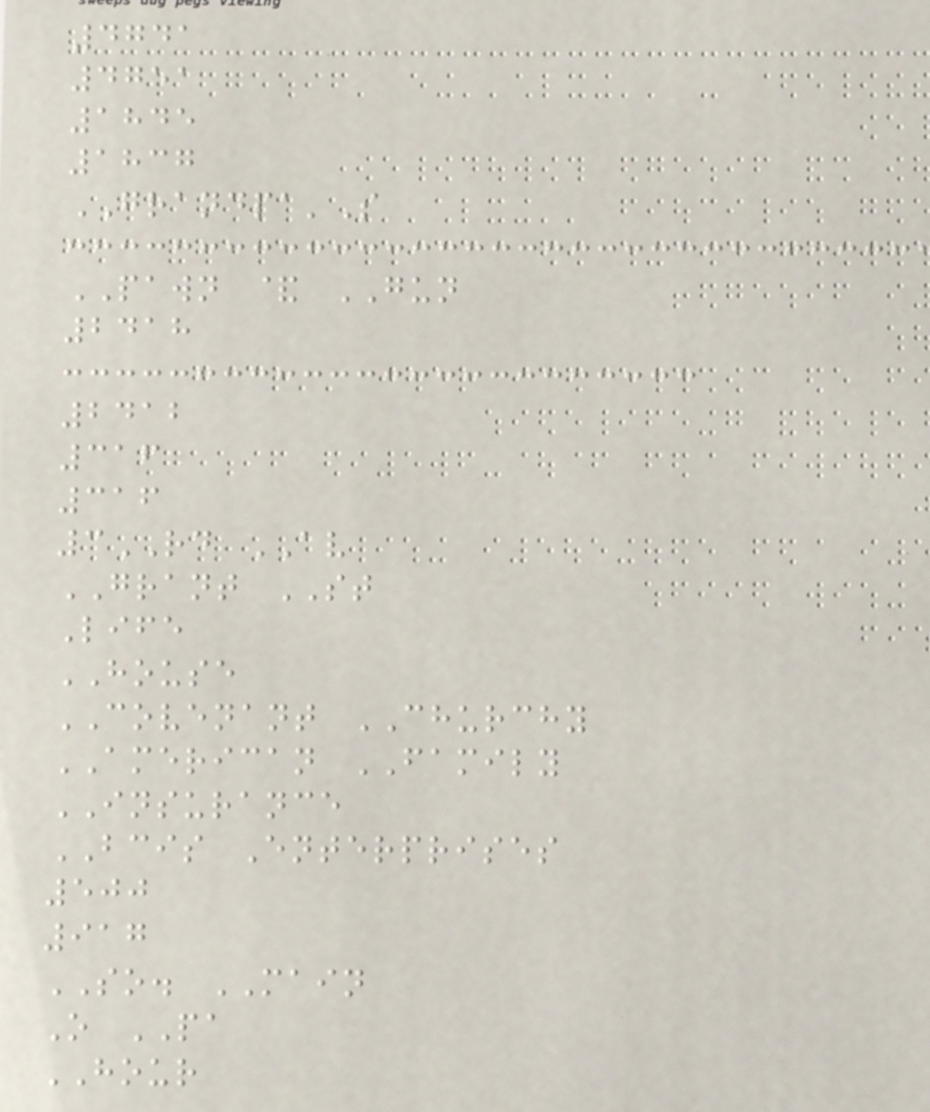4741
4751
1845
1837
GRANDPA'S
PAWN & GUN
2418
2412
316
316
3RD AV
GRANT ST
Life
HOUSE
COVENANT CHURCHY
AMERICAN FAMILY
INSURANCE
BCIS Enterprises
500
917
SO. MAIN
O PA
HOUR
